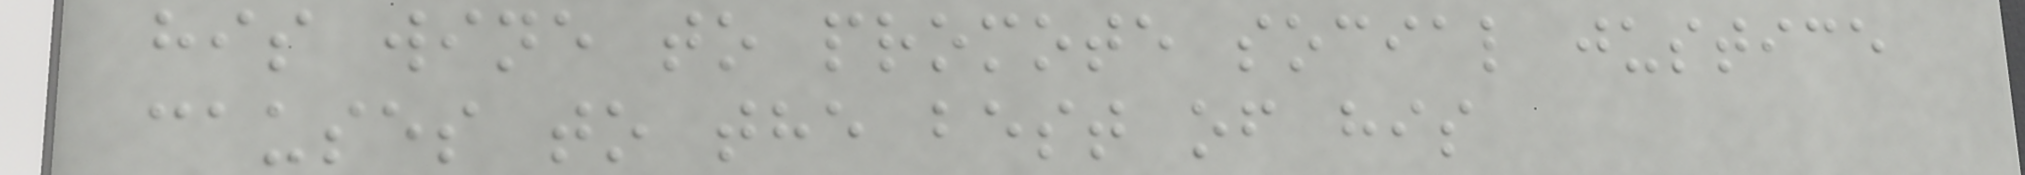his wine to promote social justice
causes to the best of his
